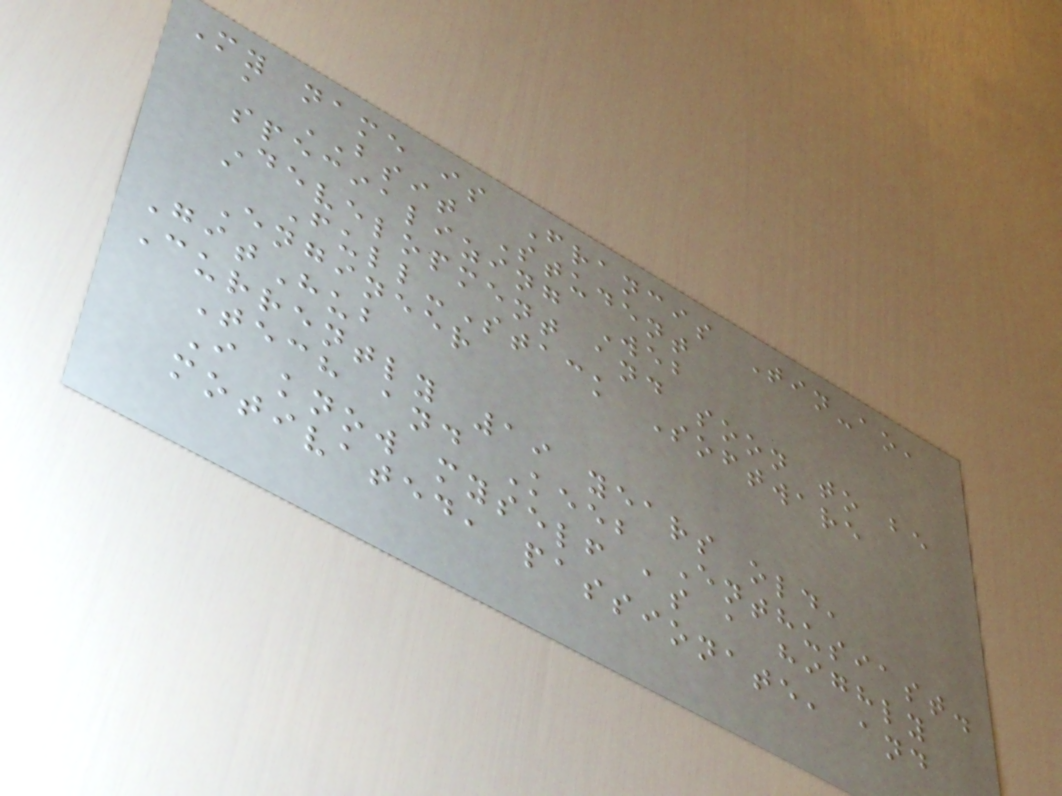My name is Francis Tin-ao,
a BSIT Student
specializing Web
Development and soon to be
a Full-Stack Software
Engineer
GitHub
Currently 19 years old,
Tech and Keeb Enthusiast.
I know myself as a highly
motivated, passionate, and
